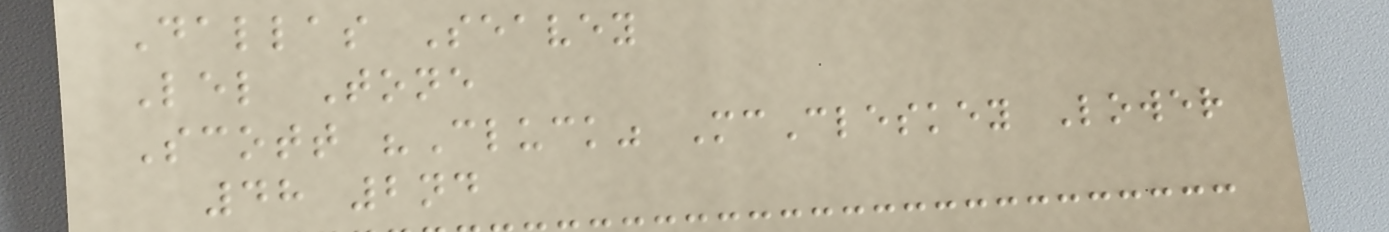Dallas Seavey
Lel Tone
Scott "Cluck" McCleskey Lower
48 2nd
